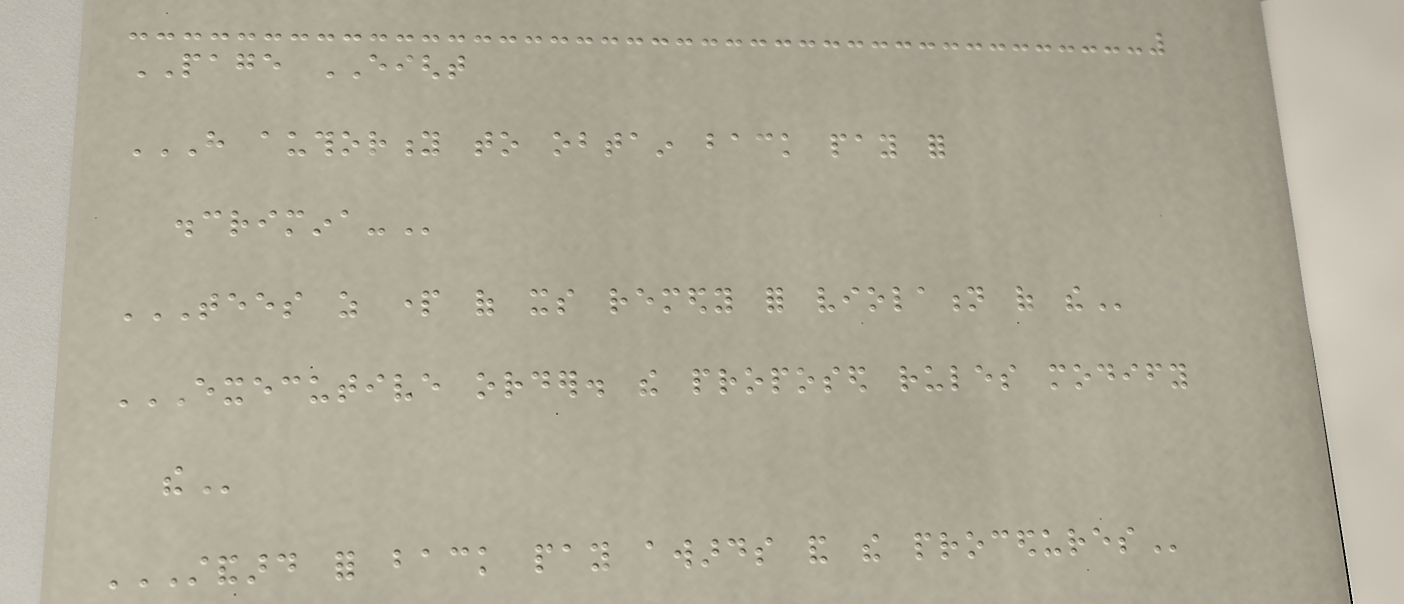PAGE EIGHT
HAVE AUTHORITY TO OBTAIN BACK PAY FOR
DISCRIMINA-
TEES AS PART OF ITS REMEDY FOR VIOLATION OF THE
EXECUTIVE ORDER. THE PROPOSED RULES MODIFY
THE
STANDARD FOR BACK PAY AWARDS AND THE PROCEDURES
